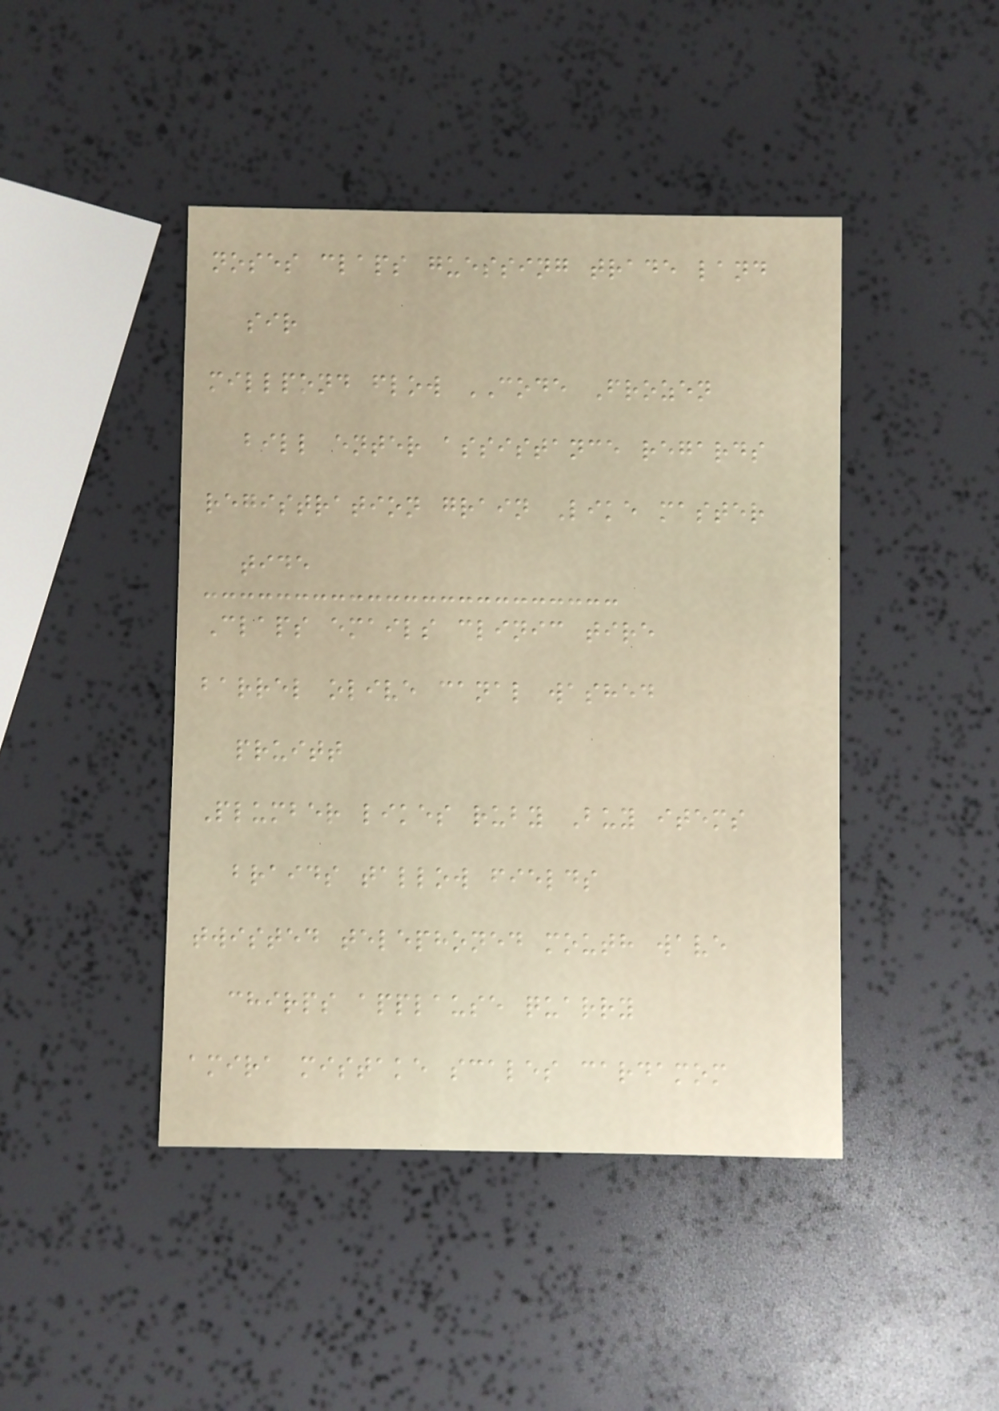noses claps guessing trade land
sir
millpond flow CODE Frozen
bill enter assistance regards
registration grain Like master
tide
Claps emails clinic tire
barrel olive canal washed
pruitt
Plumber likes ruby Buy items
braids tallow fields
twisted telephoned mouth wave
chirps applause quarry
amira mistake scales cardamom
